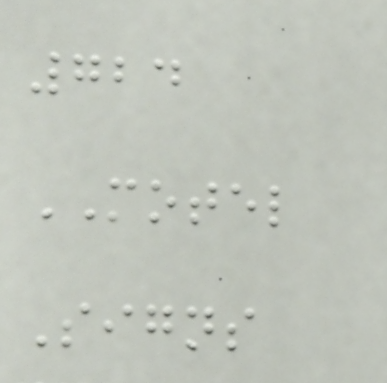724
MOTEL
Signs
